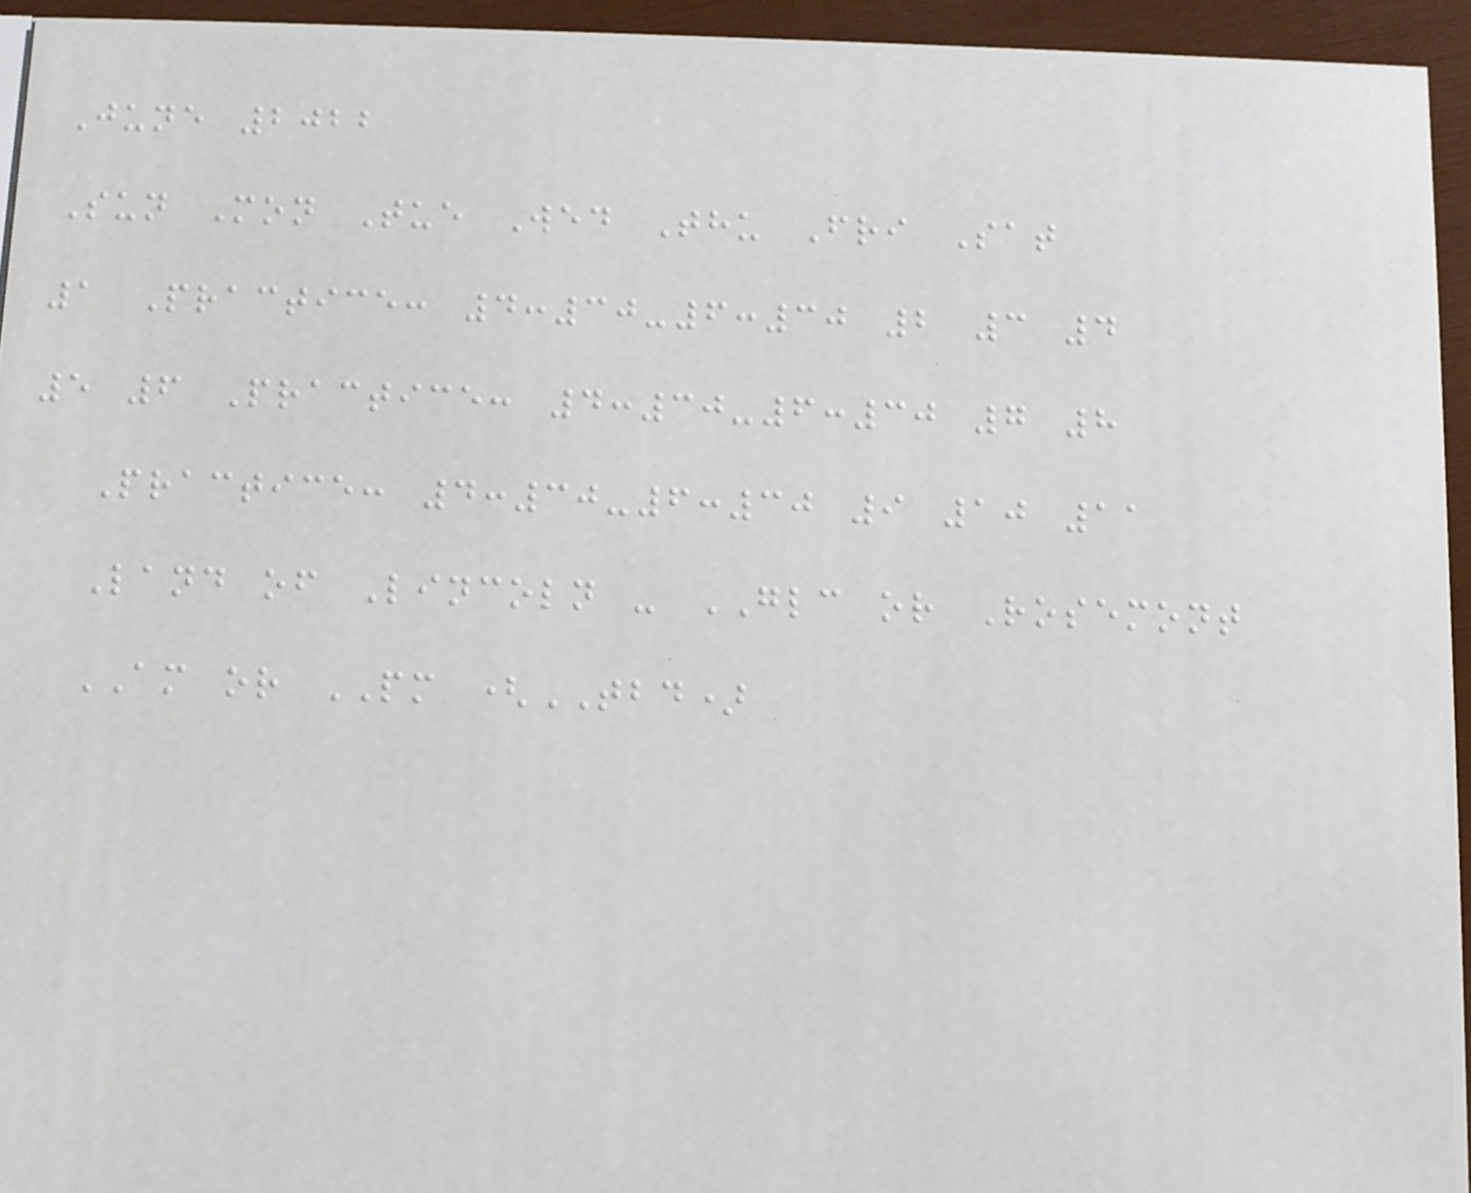June 2022
Sun Mon Tue Wed Thu Fri Sat
1 Practice: 4:30-6:30 2 3 4
5 6 Practice: 4:30-6:30 7 8
Practice: 4:30-6:30 9 10 11
Land of Lincoln - GLC or Rosemont
AM or PM (TBD)
